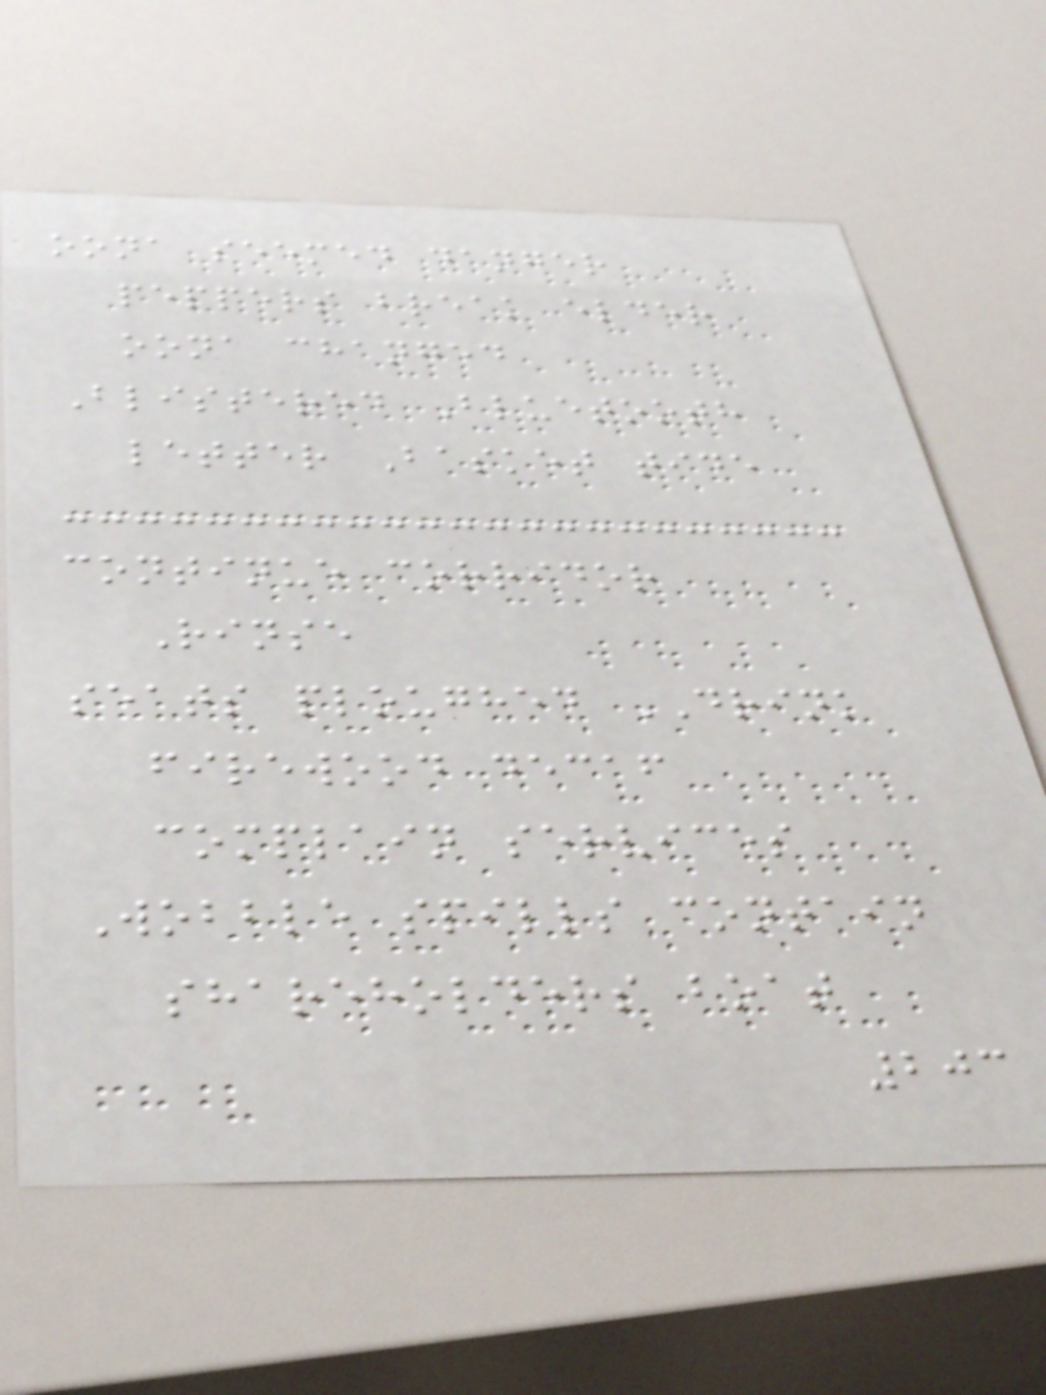oona seemed danger
peppers break elder
oona changed
Blistered Bluetooth
letter Basket tide
continue corridor
Rinse
seats ploughed DRINK
firewood decaf
complain services
Wobble spills contain
shareholders boat
203
